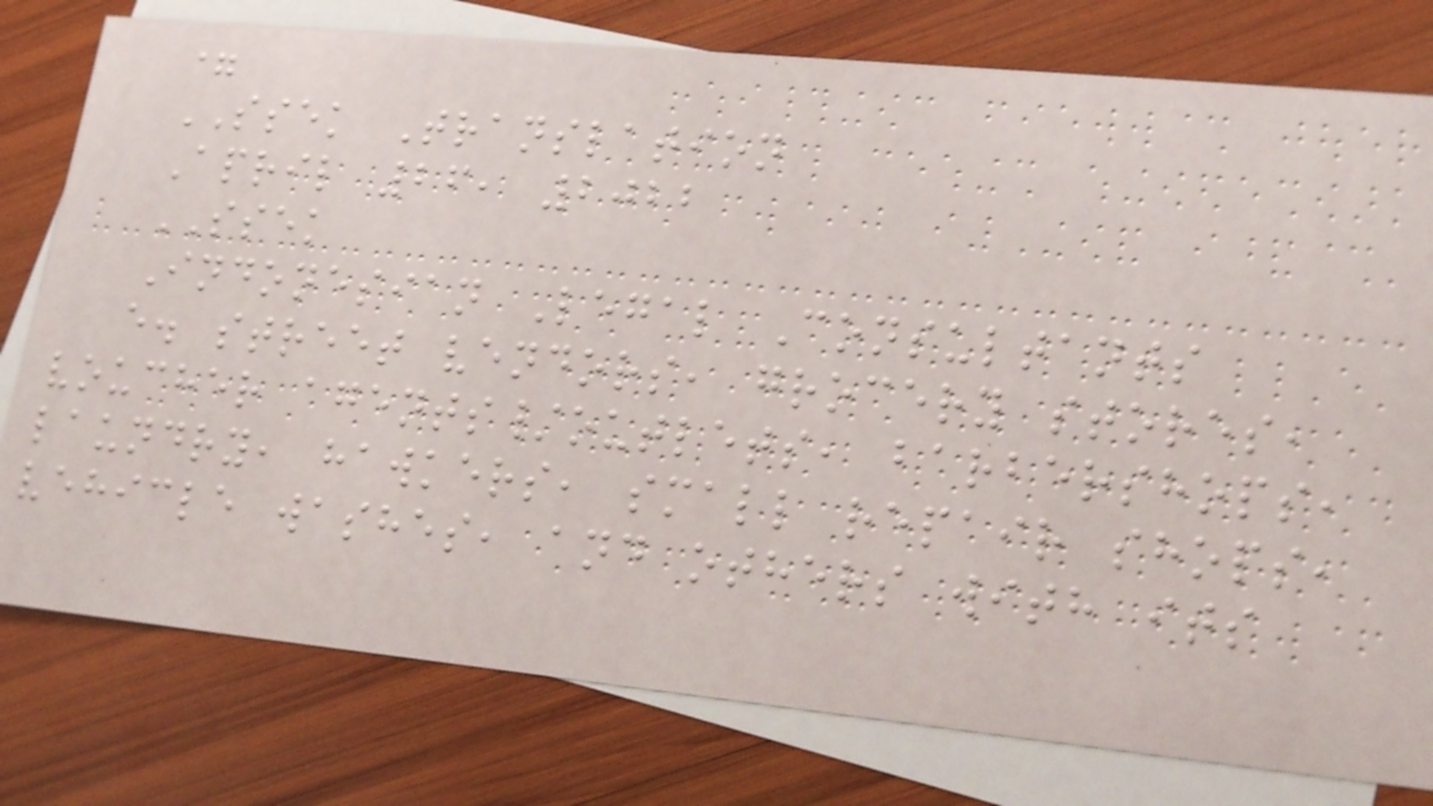=
SSEK Translation
April 26, 2022
SSEK
Indonesian Legal Consultants
e. street vendors, grocery stores,
voucher agents/outlets, barbershops,
laundry, hawkers, small repair shops,
vehicle washes, and others with its
